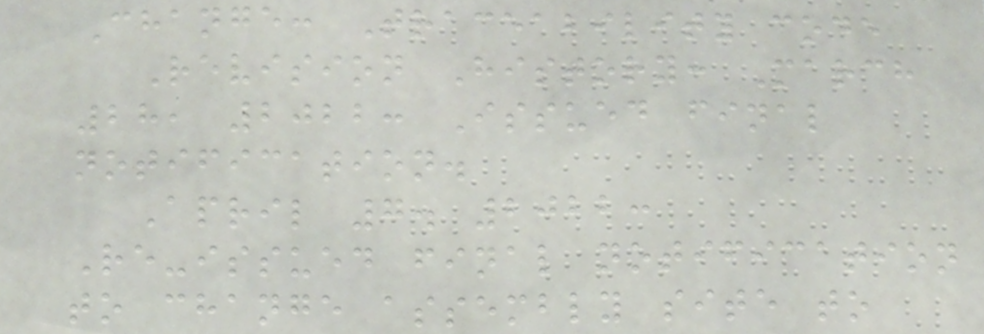Change: Traceability code
Revision History: March
28, 2022: Issued final
notification.
April 7. 2022:
Re-issued final notification
to change assembly site to
